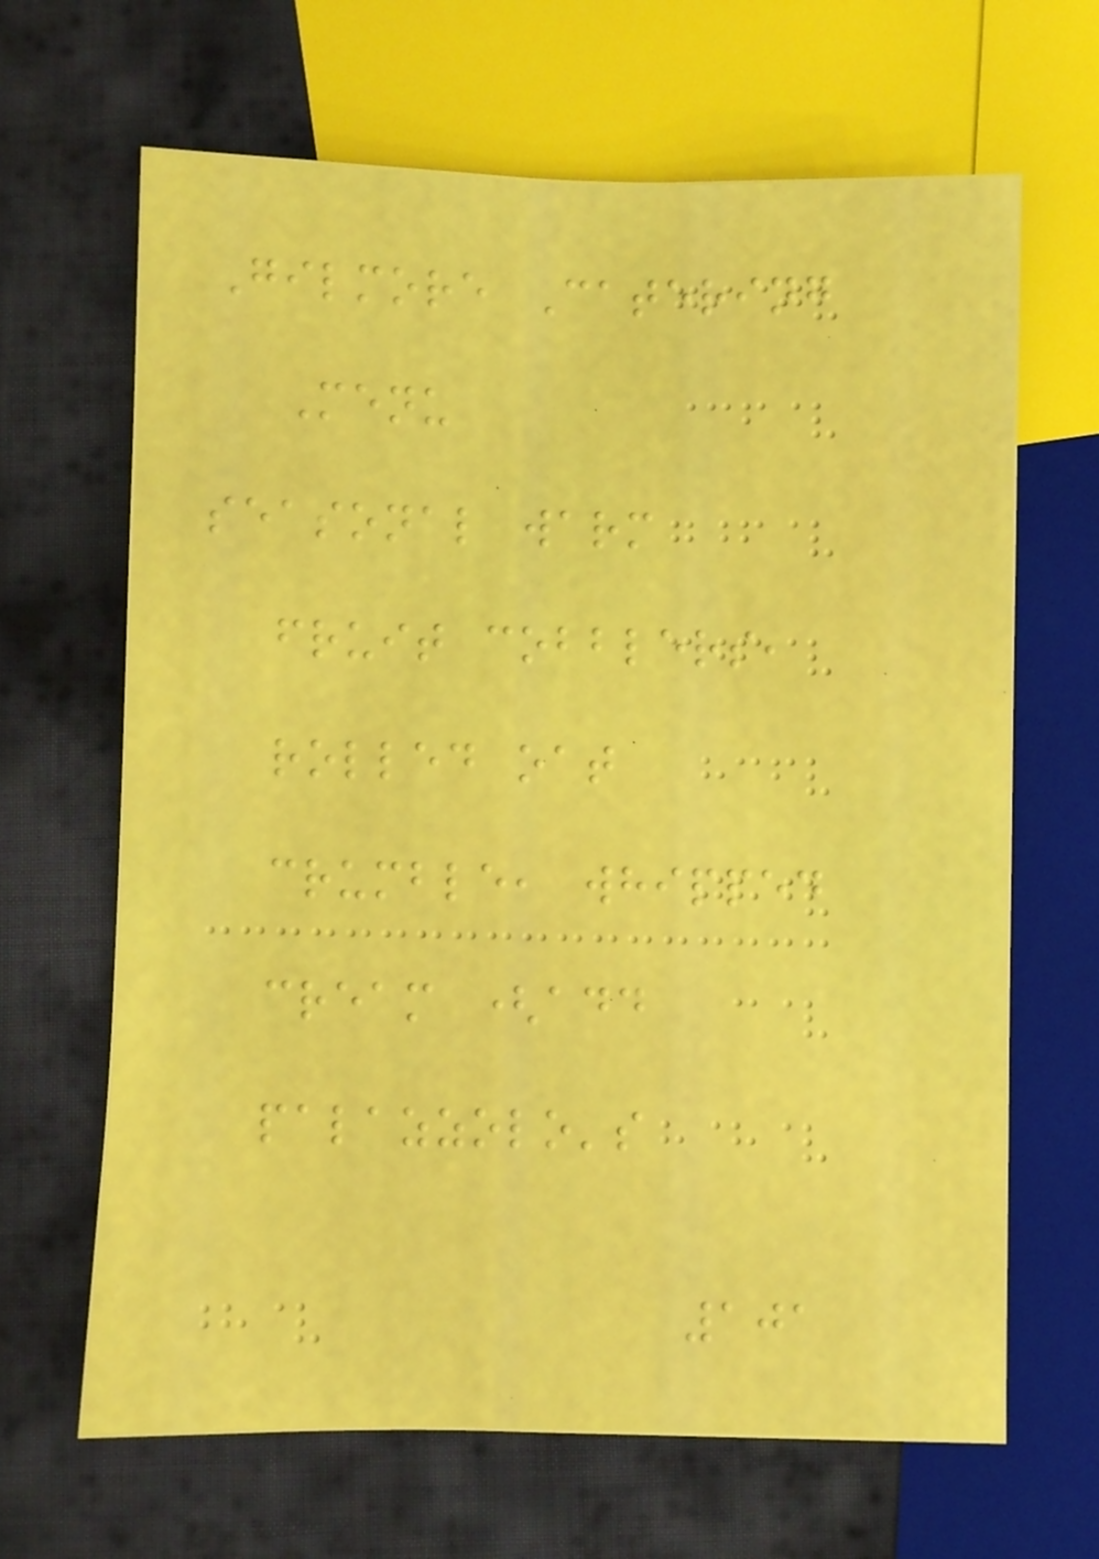Gilmore Catering
Menu
seasonal warm
fruit cobblers,
rolled oat
crumble, whipped
cream (add
palazzolo's
101
